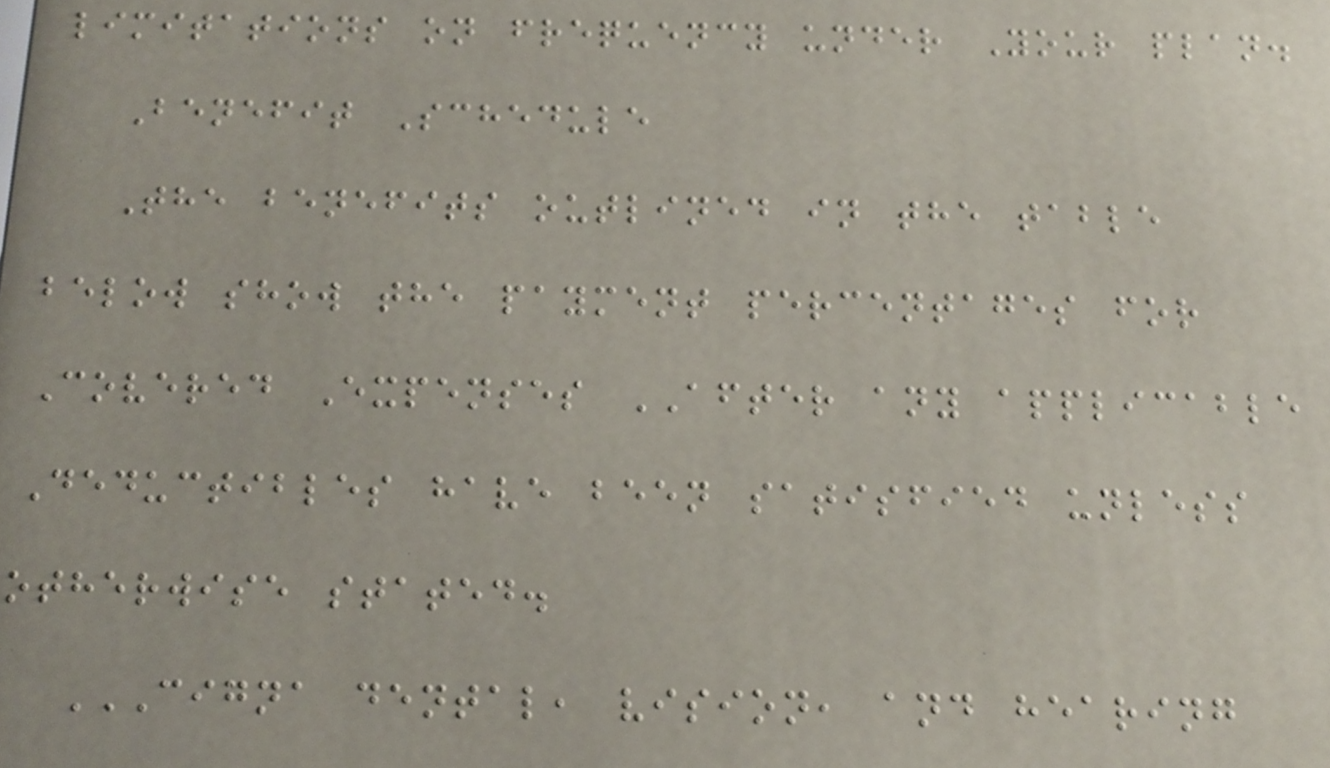limitations on frequency under Your plan.
Benefit Schedule
The benefits outlined in the table
below show the payment percentages for
Covered Expenses AFTER any applicable
Deductibles have been satisfied unless
otherwise stated.
CIGNA DENTAL, VISION, AND HEARING
